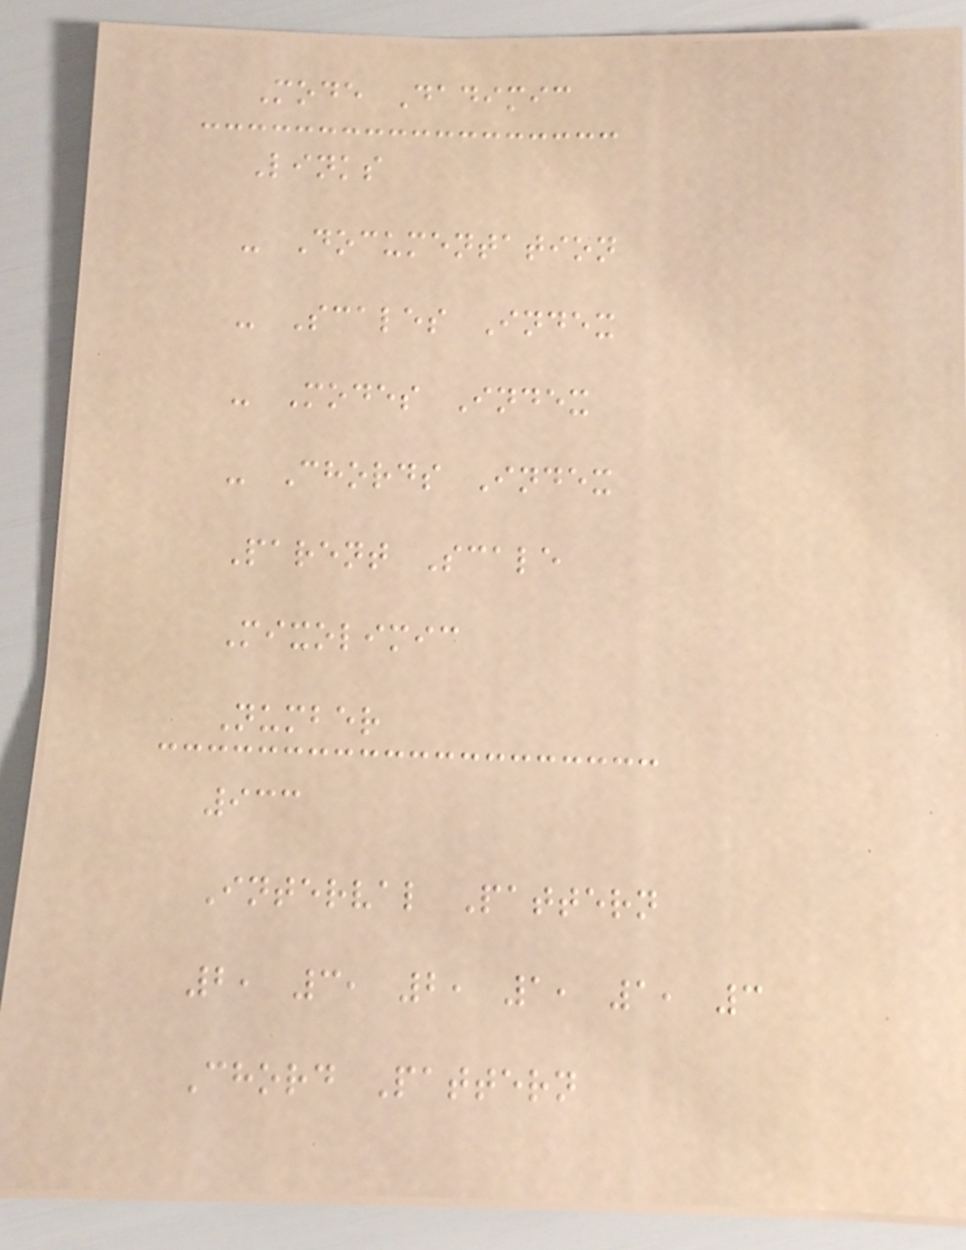Mode Dadimic
Links
- Documentation
- Scales Index
- Modes Index
- Chords Index
Parent Scale
Mixolimic
Number
933
Interval Pattern
2, 3, 2, 1, 1, 3
Chord Pattern
